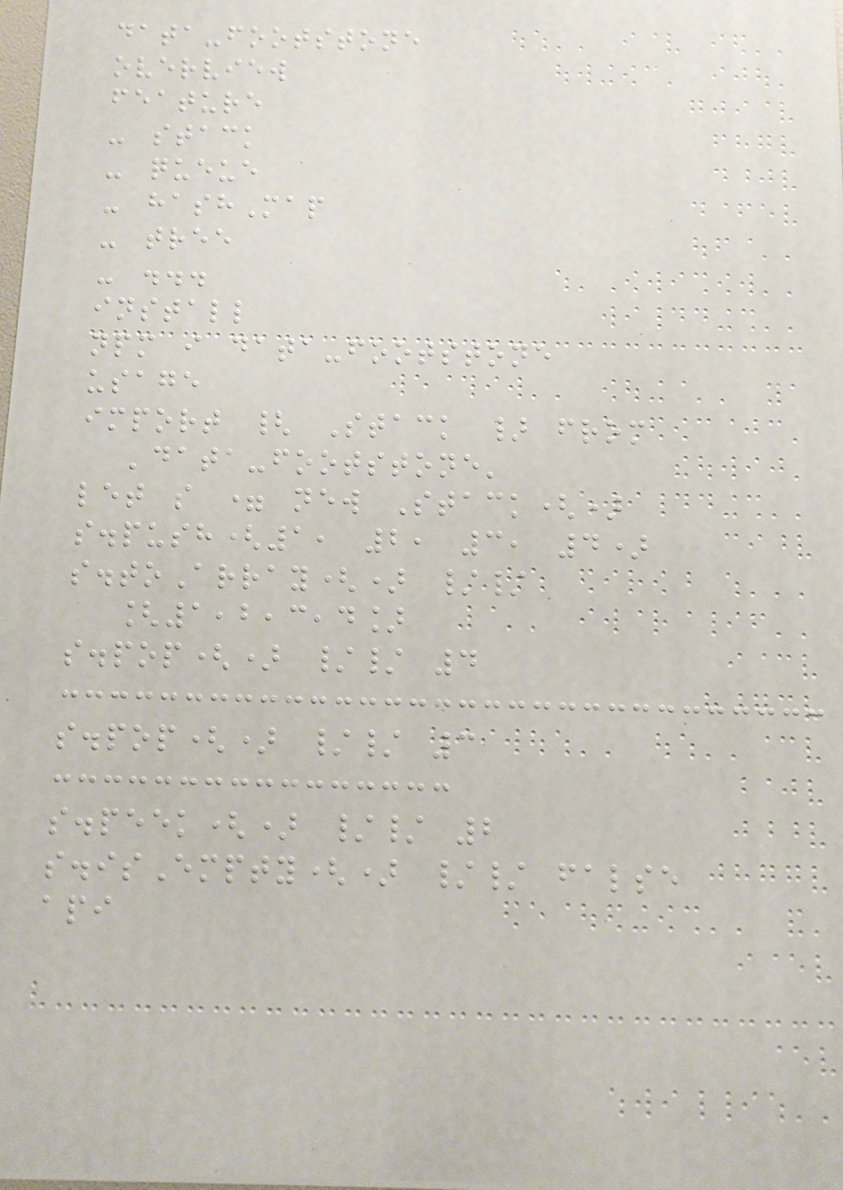data-footstone
overview
feature
- stack
- queue
- hashMap
- tree
- ...
install
npm i data-footstone
usage
import { Stack } from
'data-footstone'
let s = new Stack()
s.push(1, 2, 3, 4)
s.toArray() //
[1,2,3,4]
s.pop() // 4
s.pop() // 3
s.peek() // 2
s.isEmpty() // false
api
